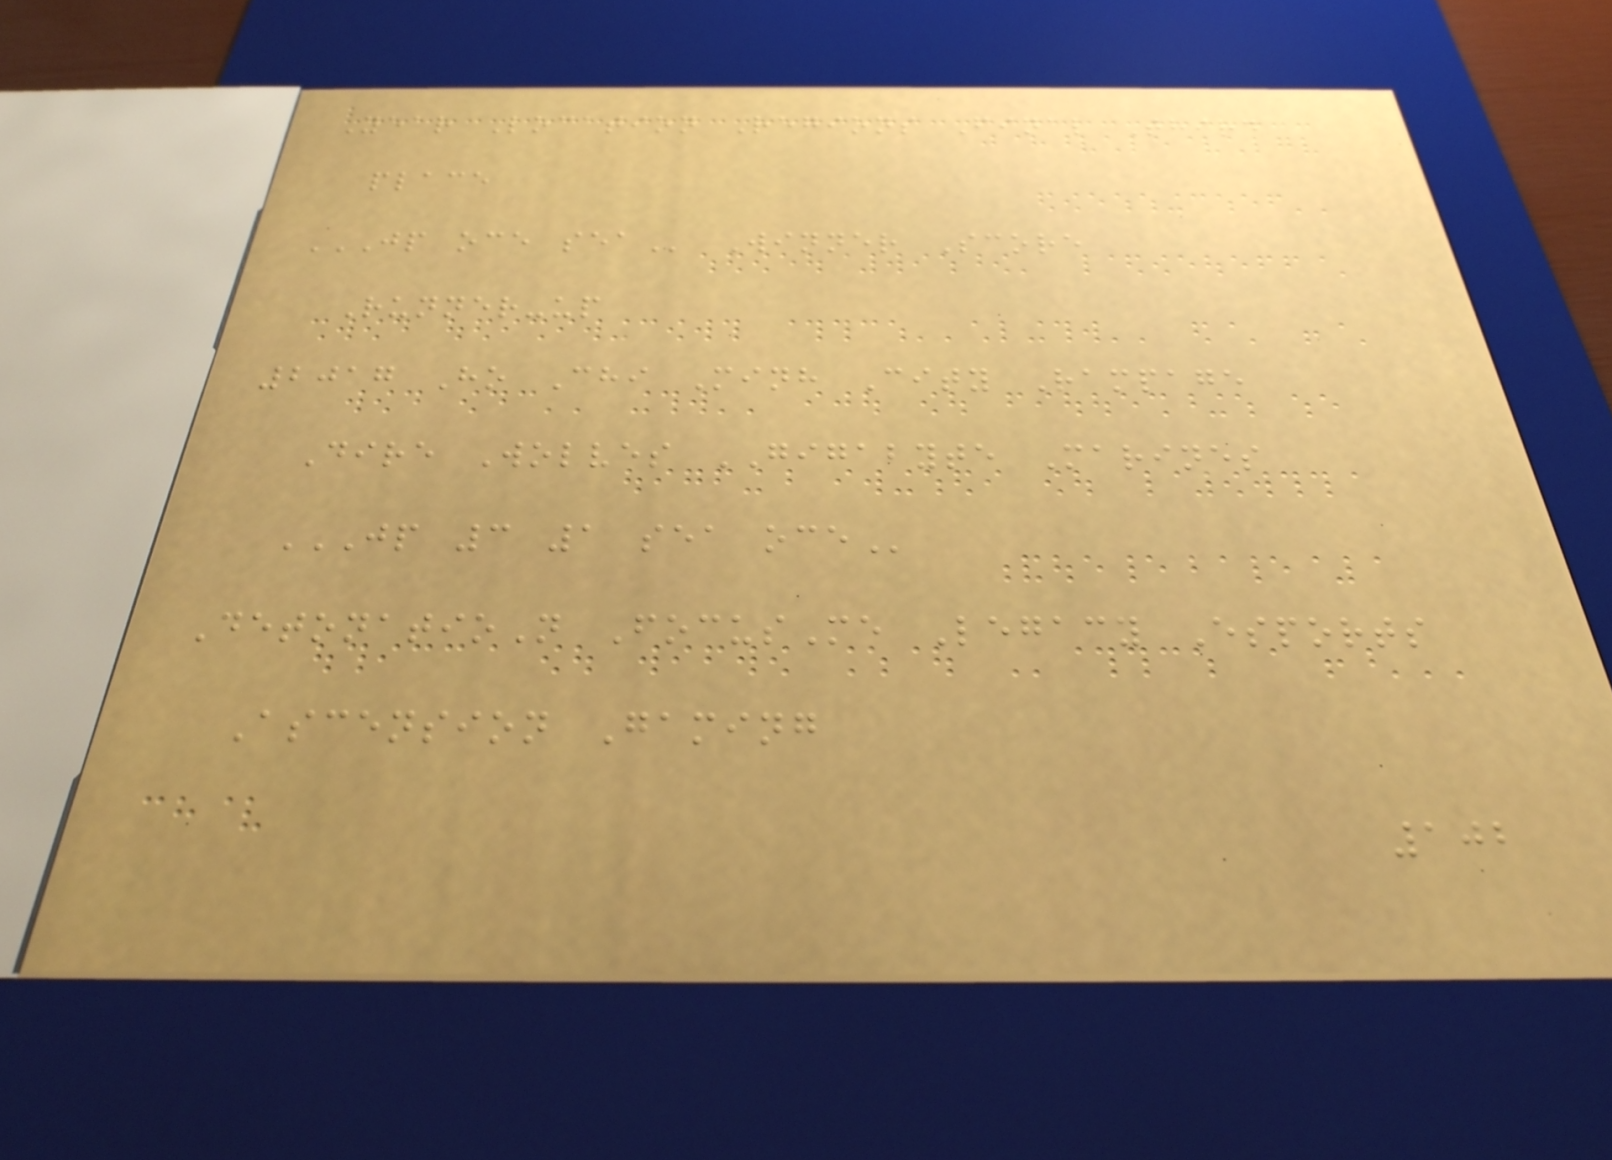Year Location Regions Final Third
place
JP OCE SEA Winner Score
Runner-up
2017 Ho Chi Minh City Rampage
Dire Wolves GIGABYTE Marines
JP 3 1 SEA OCE
DetonatioN FocusMe Legacy Esports
Ascension Gaming
102
